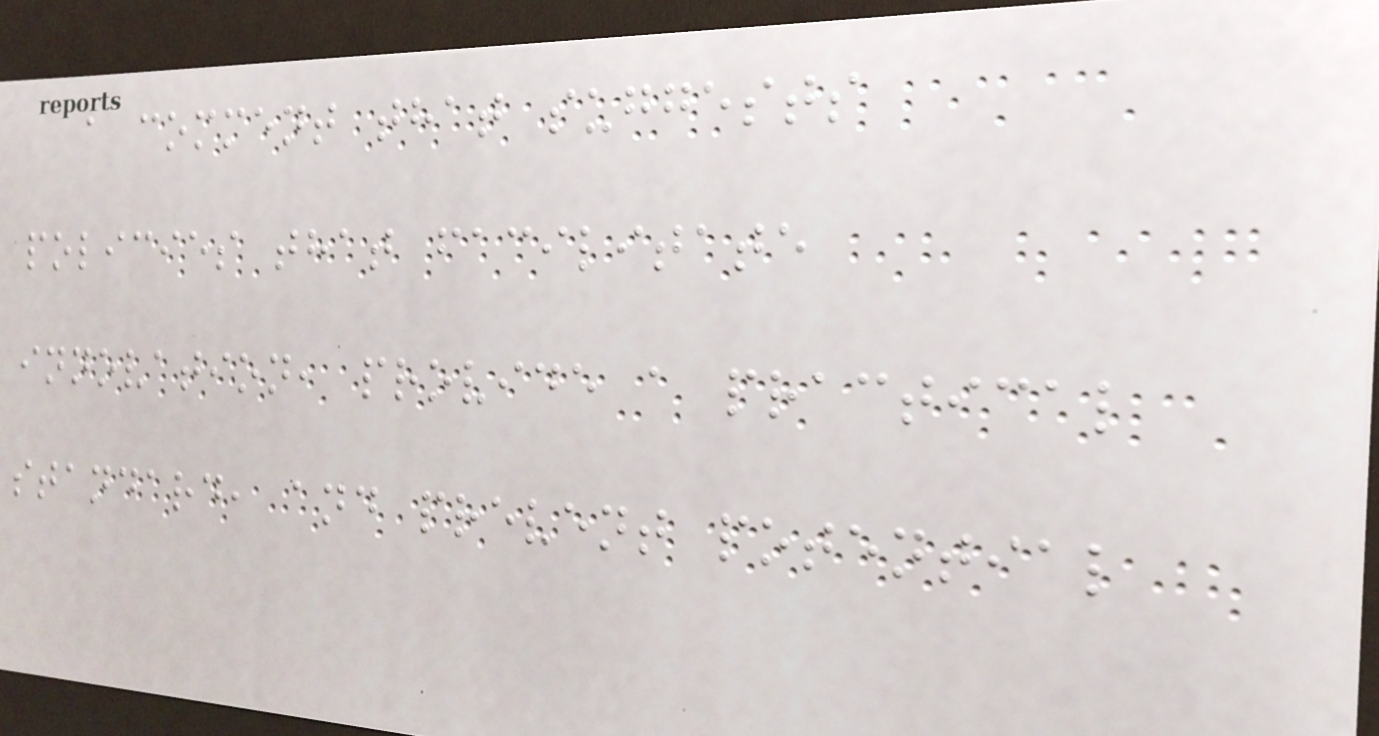a comment that suggests
policies that facilitate
innovation, provide a practical
standard, and prevent potential
